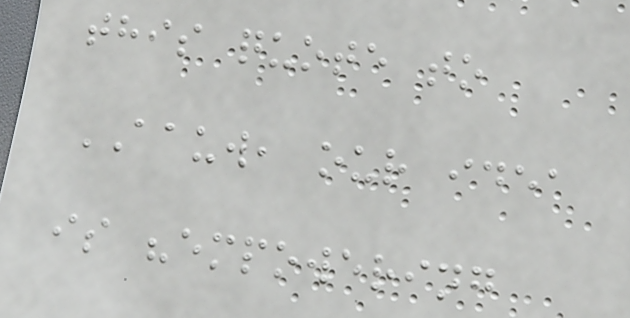this quote to
AAUW, our idea
is "empowering
